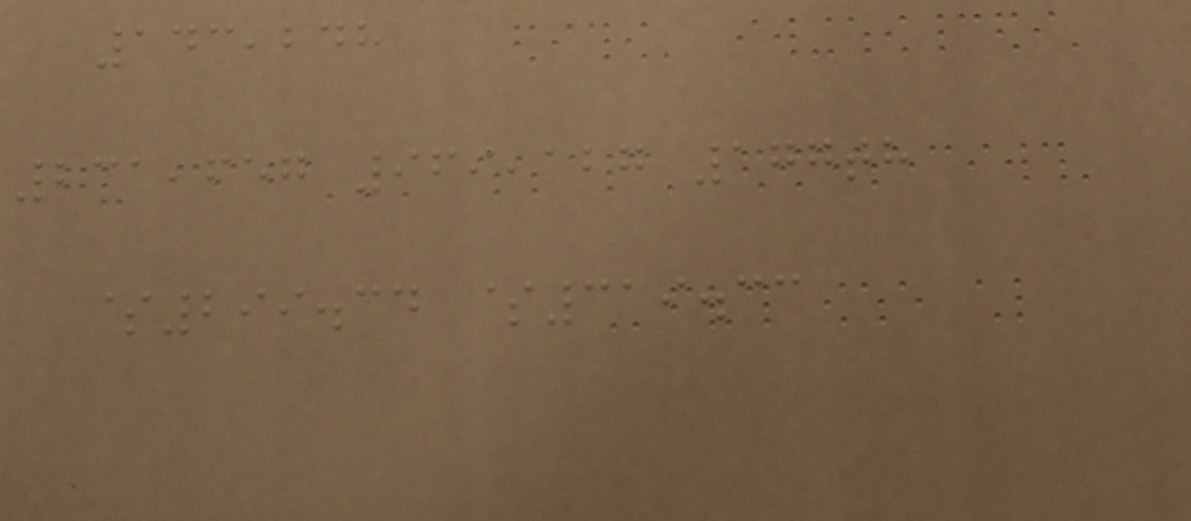143,248
231,657 969,127 177th
$299.34 $319.33
